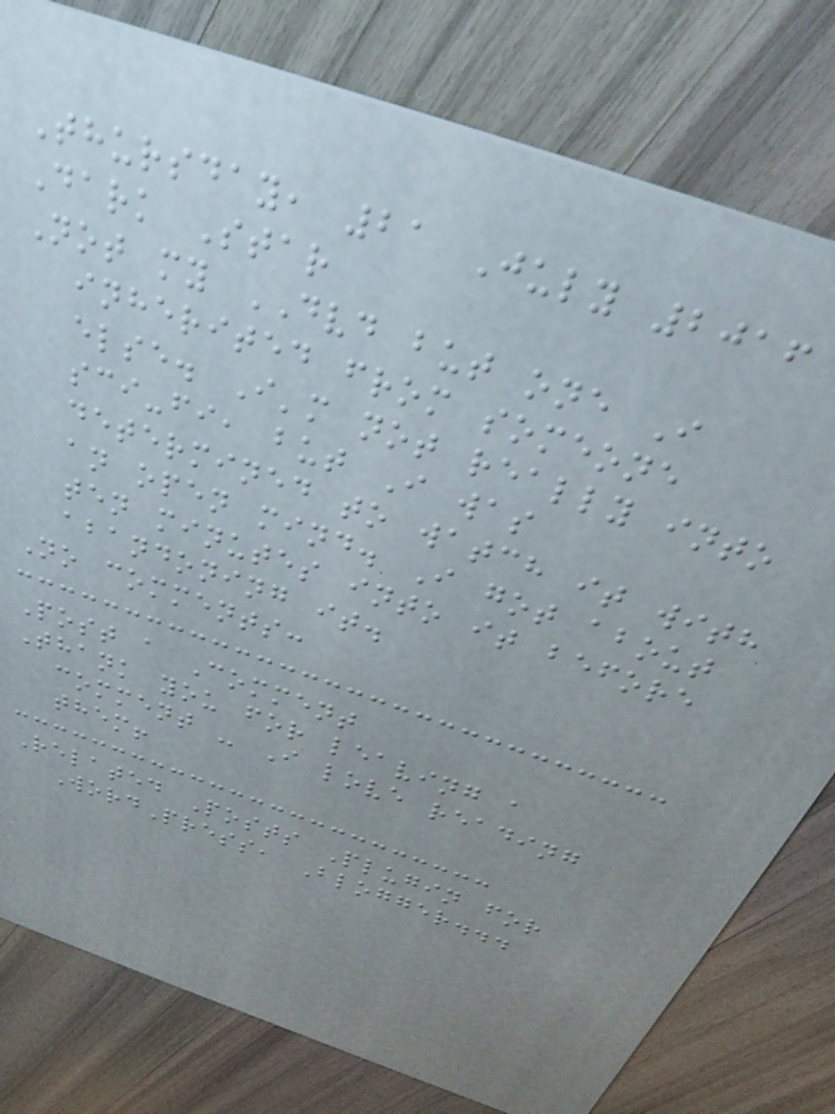Thursday, 21 July 2016
Dark Star
Not my DVD but one I
inherited from someone
else. I'm not really into
sci-fi, but I was
determined to watch it with
an open mind. I got about
ten minutes into it before
abandoning it.
No comments:
Post a Comment
Thank you for leaving a
comment - I love reading
them!
Related Posts Plugin for
WordPress, Blogger...
